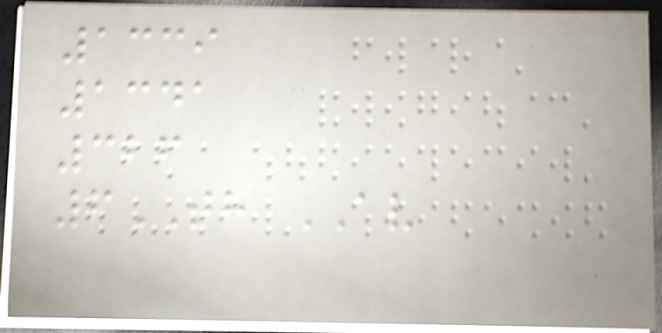1339
1341
326
6TH AV
